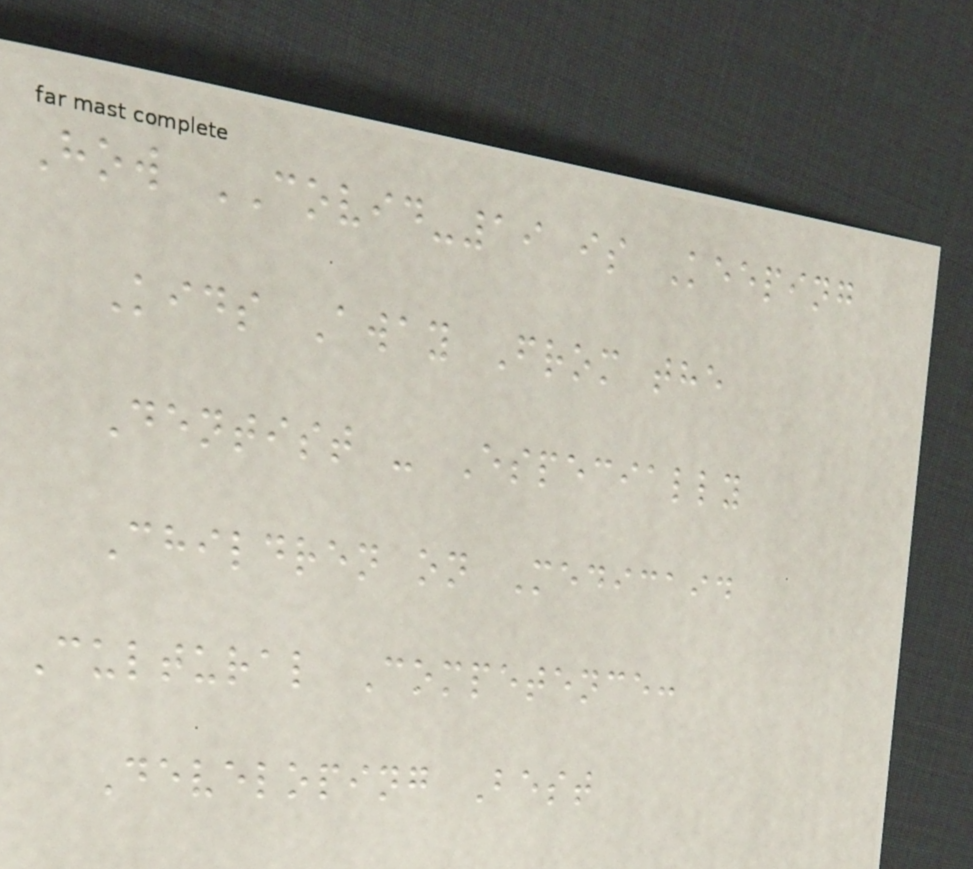How COVID-19 is Keeping
Kids Away From the
Dentist - Especially
Children on Medicaid
Cultural Competence:
Developing Best
